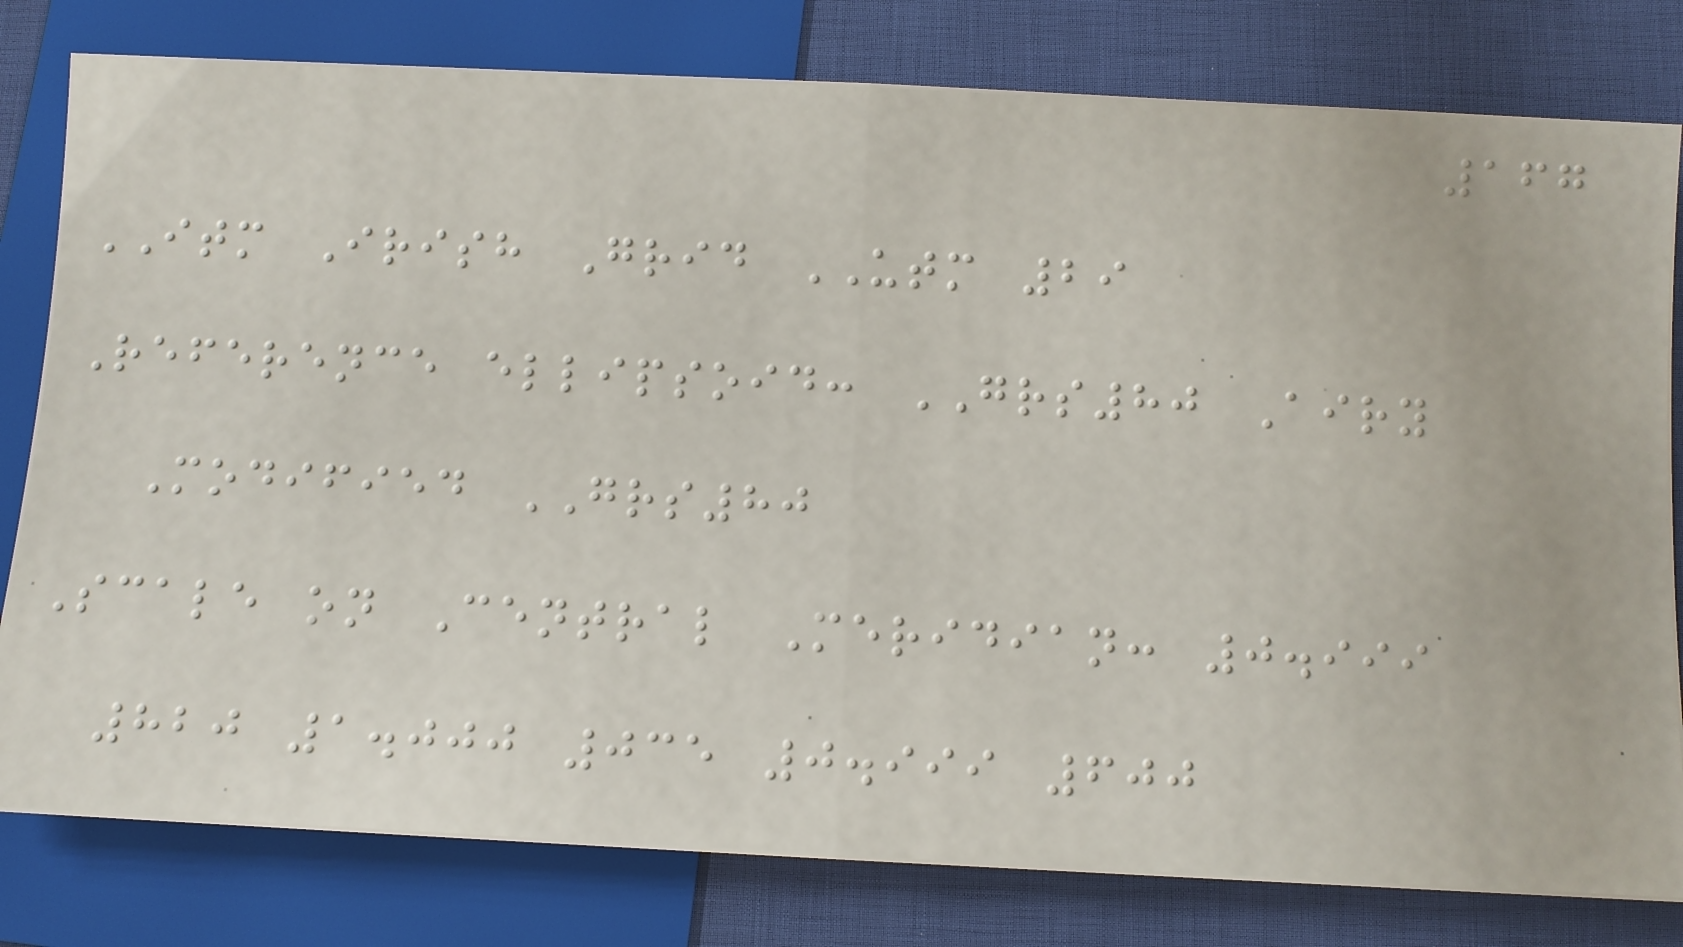167
ITM Irish Grid UTM 29
Reference ellipsoid: GRS80 Airy
Modified GRS80
Scale on Central Meridian: 0.999
820 1.000 035 0.999 600
